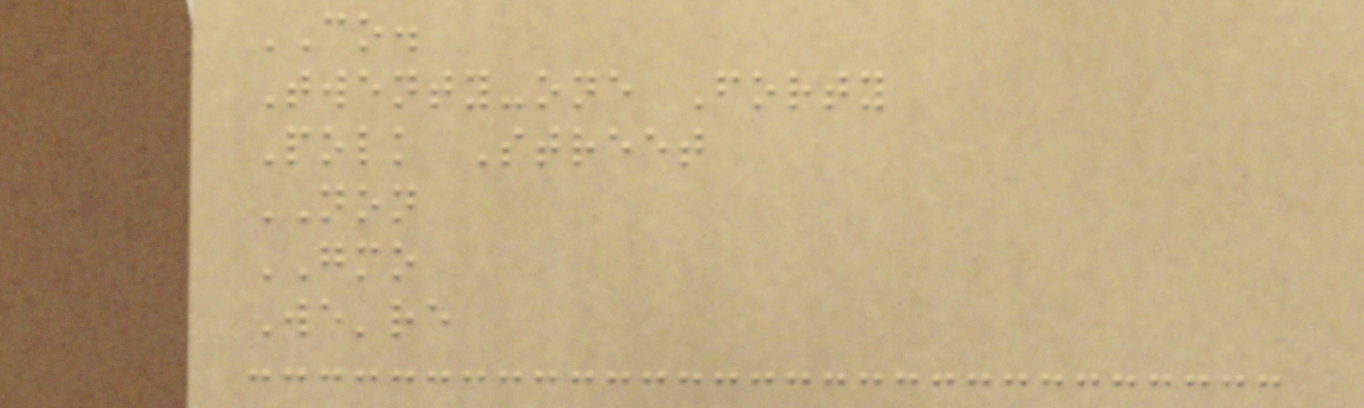CO.
Twenty-one Forty
Polk Street
NON
GMO
We're
